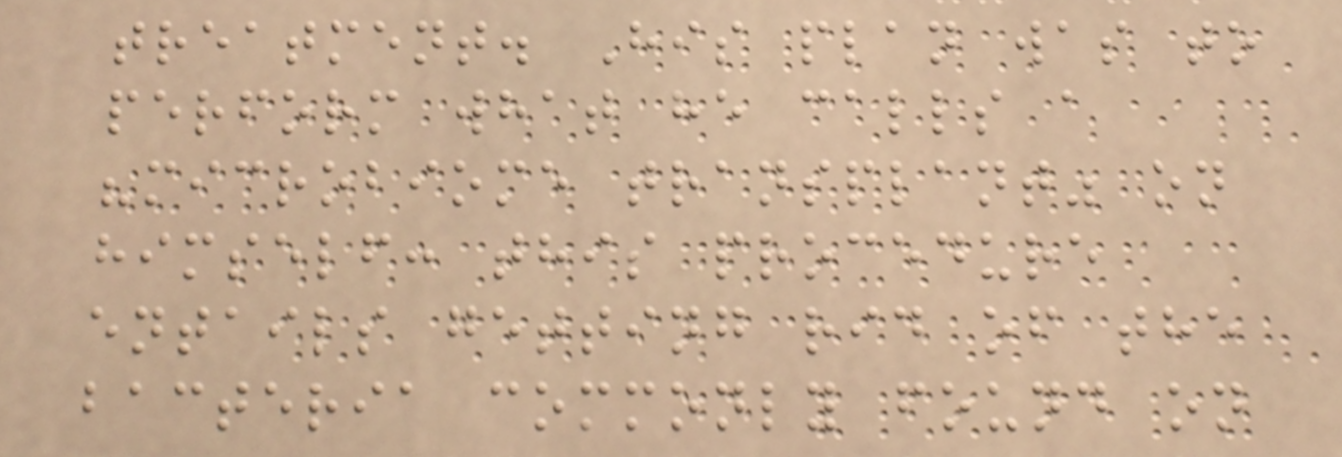treatment. His plan was to
perform what he calls a
"microbiome transplant" on
himself: this procedure
entails getting rid of the
bacteria commonly found on
